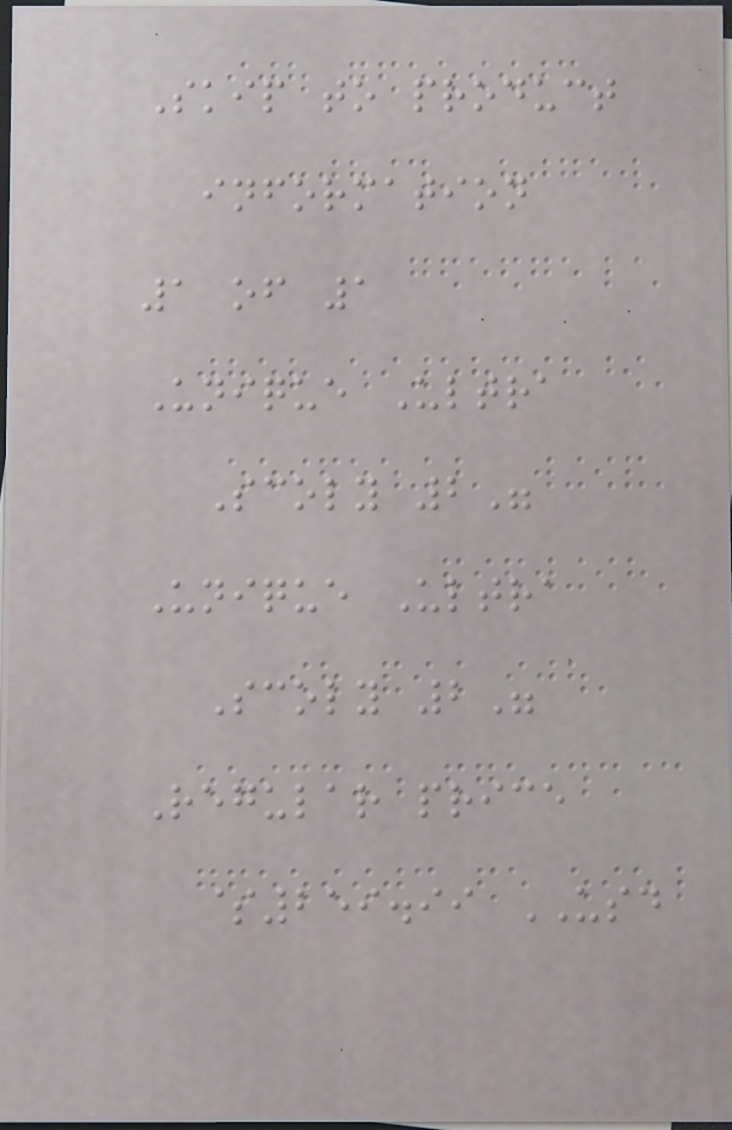Skip to product
information
1 of 1
Unique Ultra
Scoly 2"
Unique Ultra
Scoly 2"
Regular price
$259.99 USD
